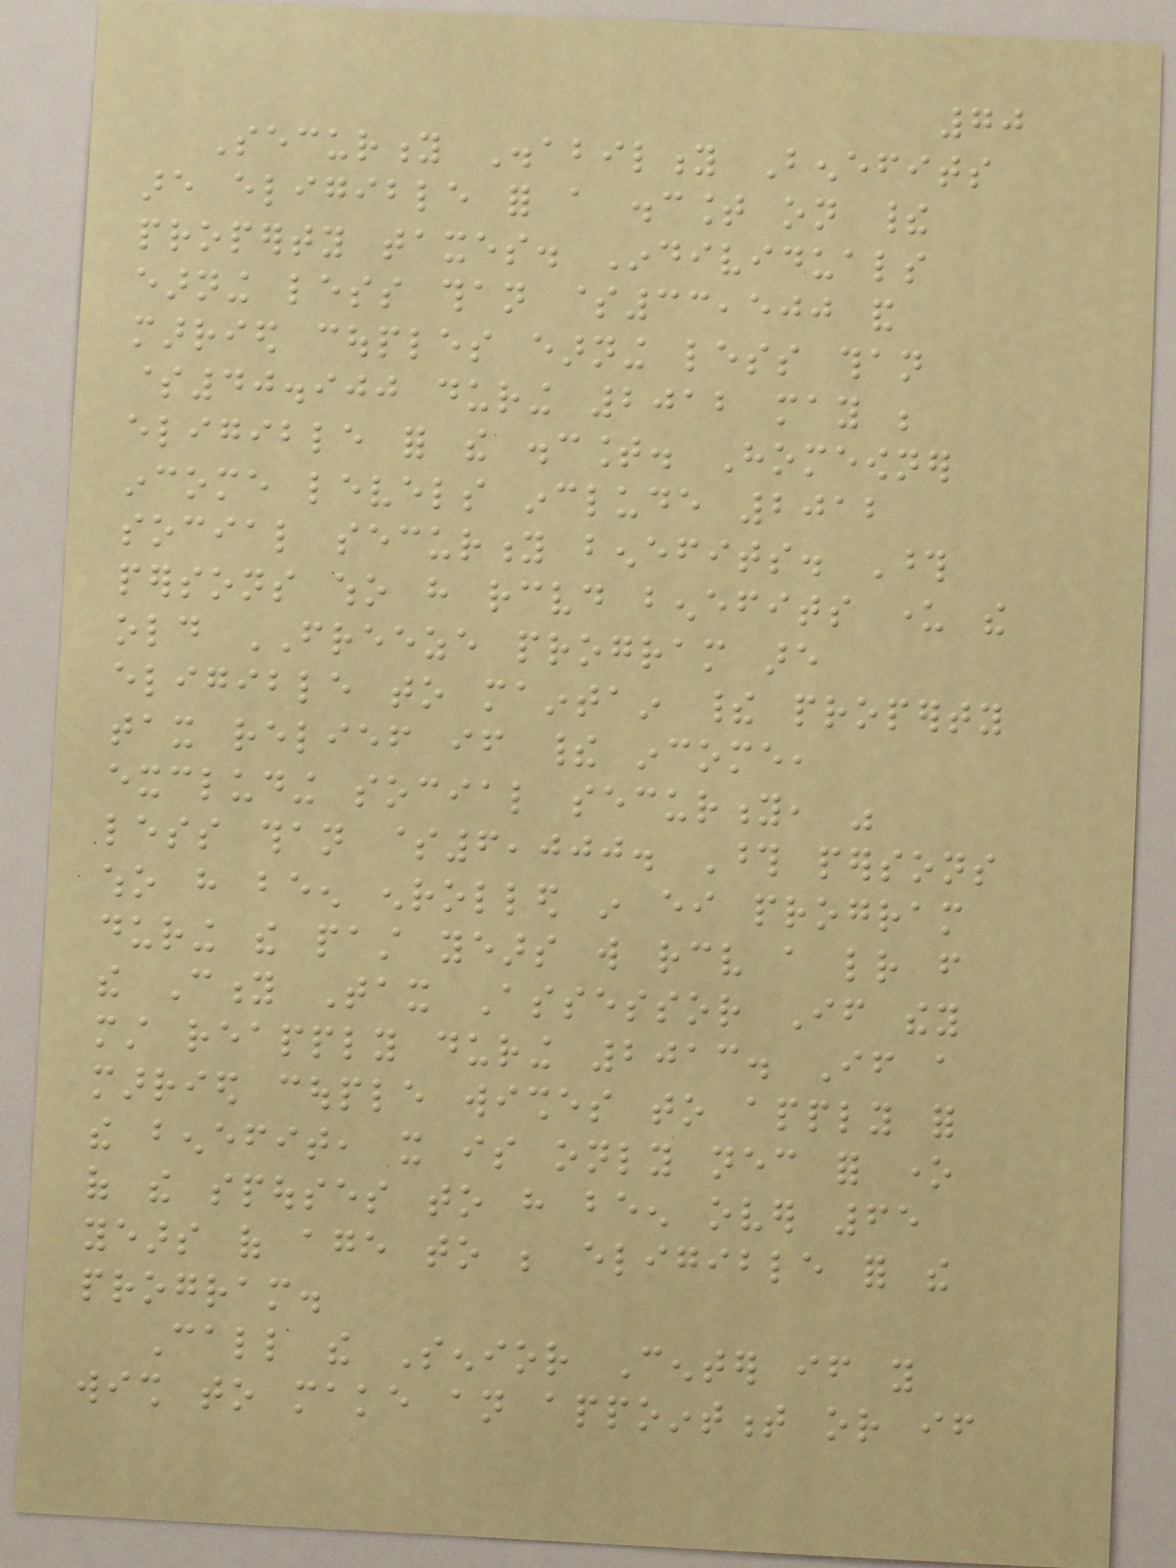70
Security Disability Benefits
are eligible for a discount on their
property taxes. Individuals
earning less than $33,500 and
married couples earning less than
$40.900 during 2012 may be
eligible for the discount. Homeowner
income levels include 2012
social security benefits. Those
persons who have received benefits under the
old FREEZE program are
eligible to maintain their property
tax relief if their income,
excluding social security, was
less than $6,000. Those persons
who have been enrolled in either program
during the past years will receive a letter from
the City Tax Assessor If they
must reapply during 2013. If a
married couple wishes to apply for
the benefit, it is only necessary for one
of the spouses to have been over 65
years of age to be eligible for the
program.
Call the Senior Center if you
wish to make an appointment or if
